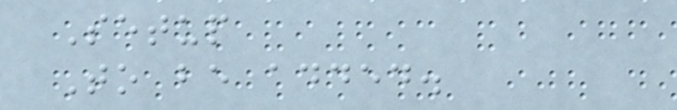Setup
To be added.
